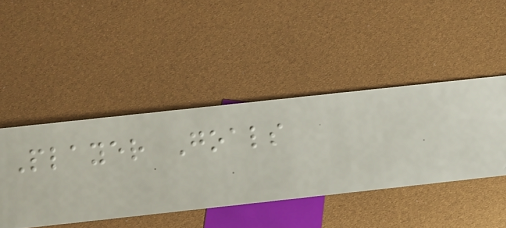Player Goals
